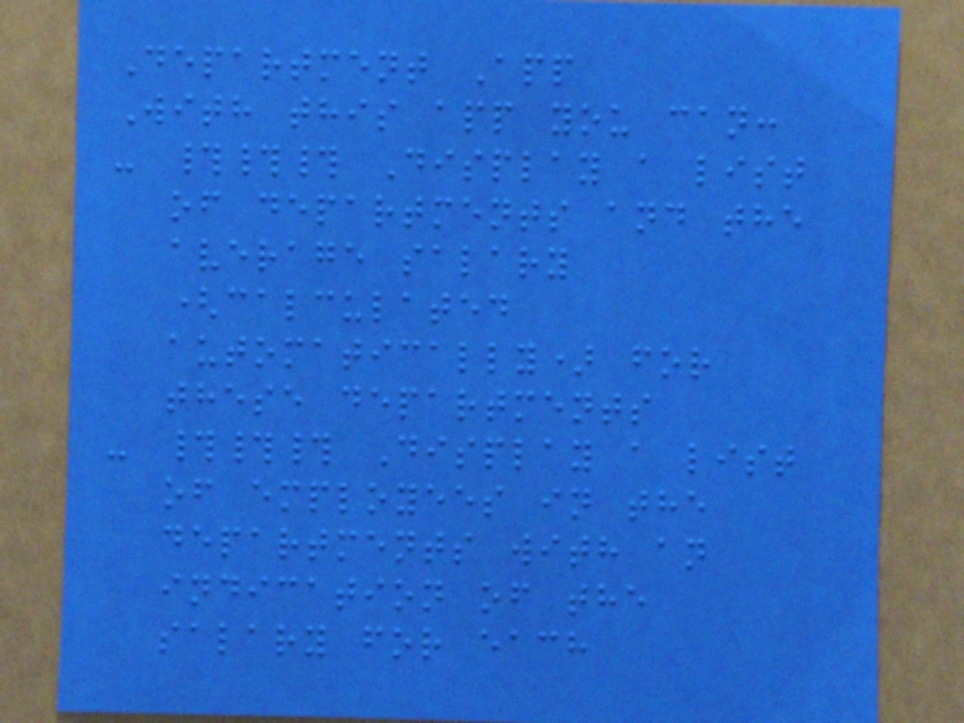Department App
With this app you can:
- ### Display a list
of departments and the
average salary
(calculated
automatically) for
these departments
- ### Display a list
of employees in the
departments with an
indication of the
salary for each
